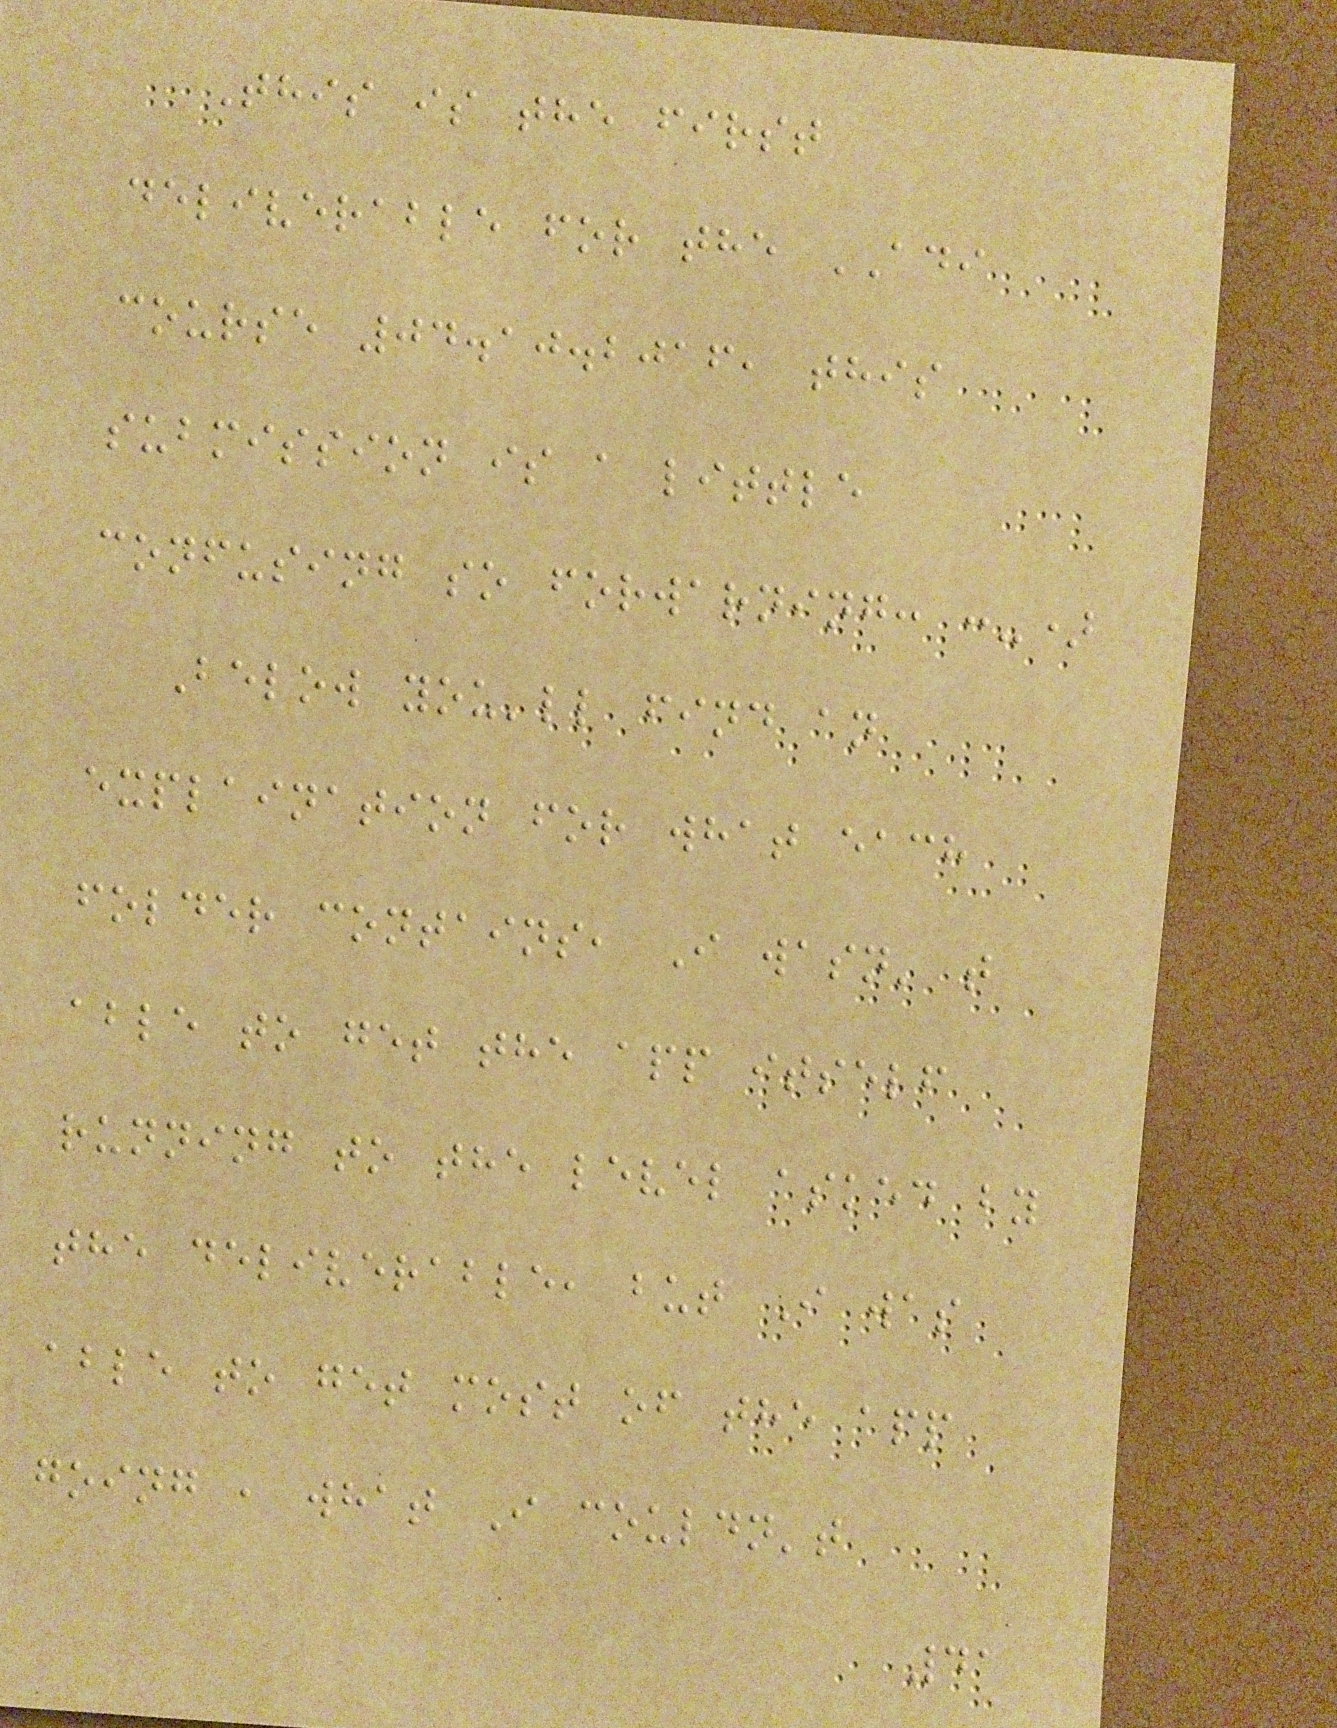This is the first
deliverable for the ADI
course 04.10.2016, this
submission is a little
confusing so forwarning: :-)
Below you'll find an
explaination for what each
folder contains, I wasn' t
able to get the app itself
running to the level asked by
the deliverable, but I was
able to get most of the app
going , what I couldn't
41
